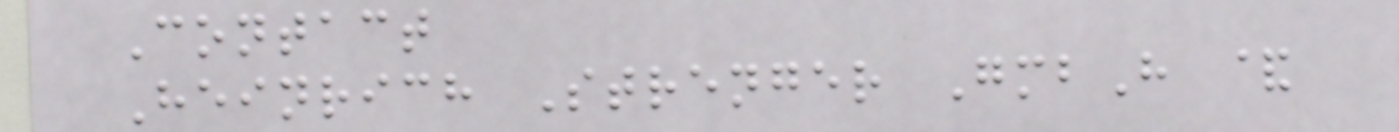Contact
Heinrich Strenger GmbH &
